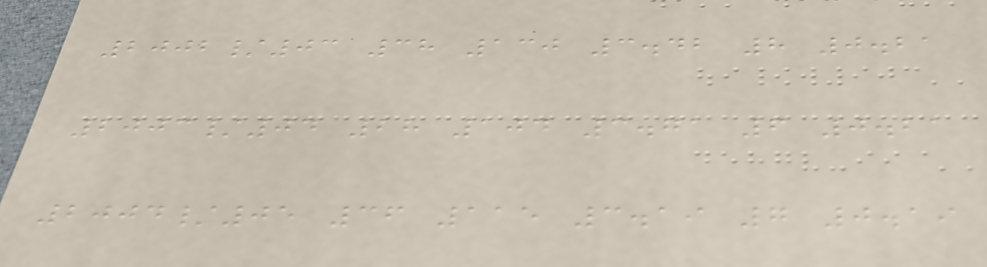2002/03 38 130 3.42 8 0.21
2003/04 28 104 3.71 6 0.21
2004/05 36 115 3.19 7 0.19
